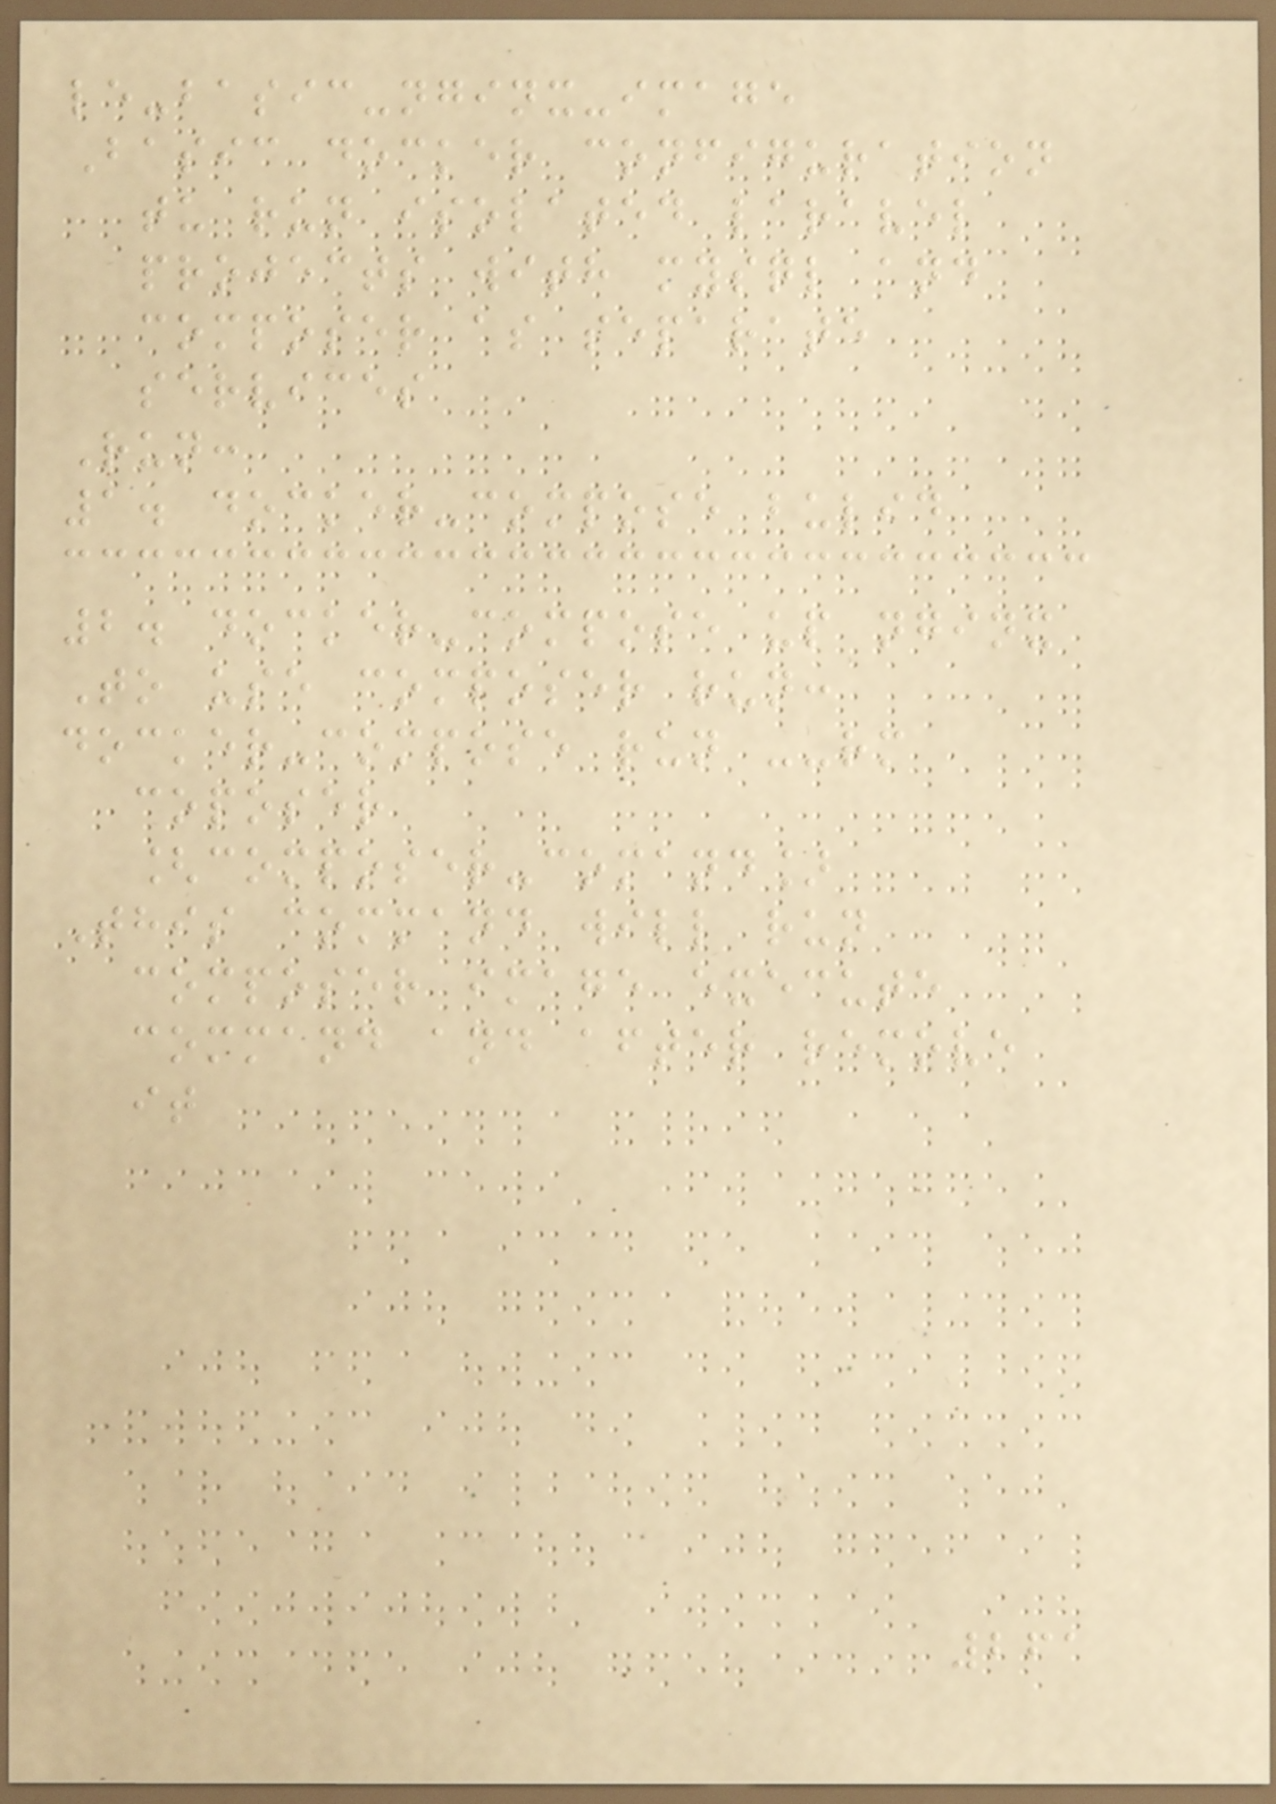le-basic-nginx-image
Basic docker configuration
tu run isolated laravel
projects with mysql and
composer as separate
services
Run:
1. docker-compose bulid
2. docker-compose up nginx
To use composer run:
docker-compose run --rm
coposer
[composer-comand]
This command will run
composer image execute
command and after remove
it
261
